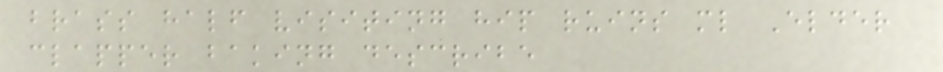brass half visiting hip ruins ml Elder
clapper baking describe
